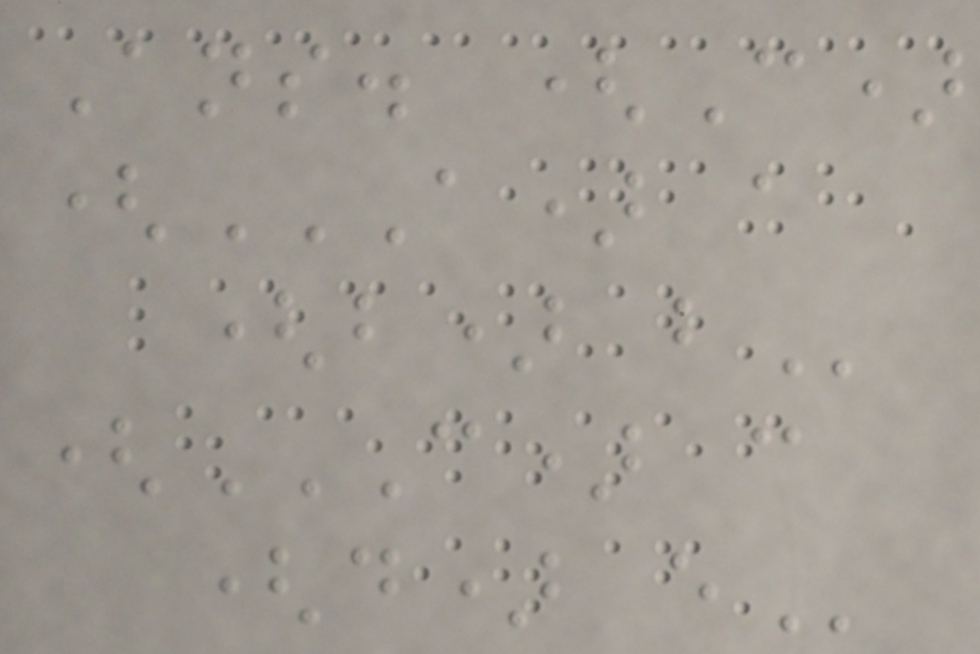Ans. (C)
(A) A
(B) B
(C) C
(D) E
